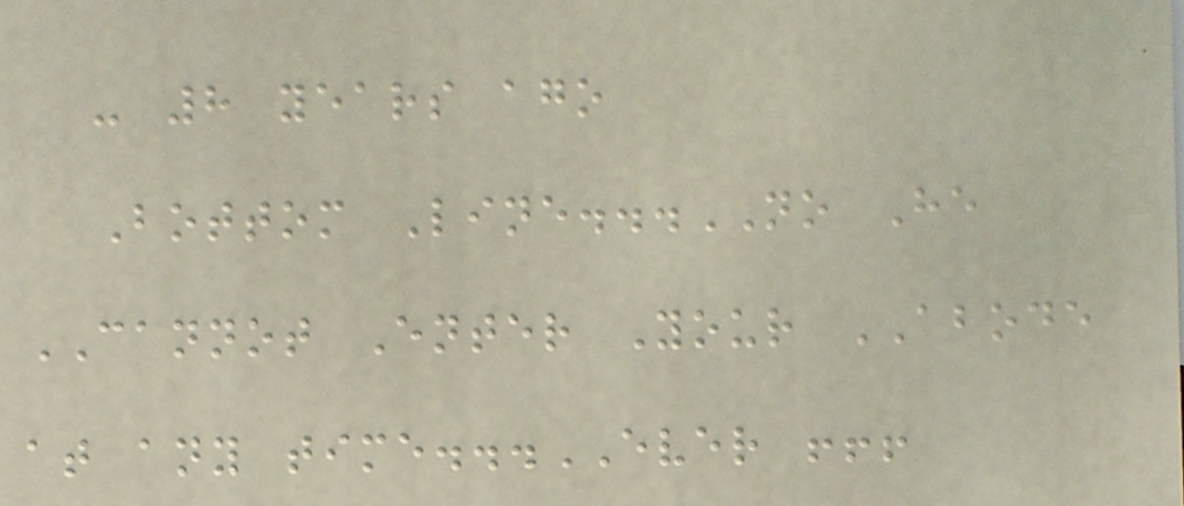- 8 years ago
Bottom Line...NO He
CANNOT Enter Your ABODE
at any time...EVER !!!
